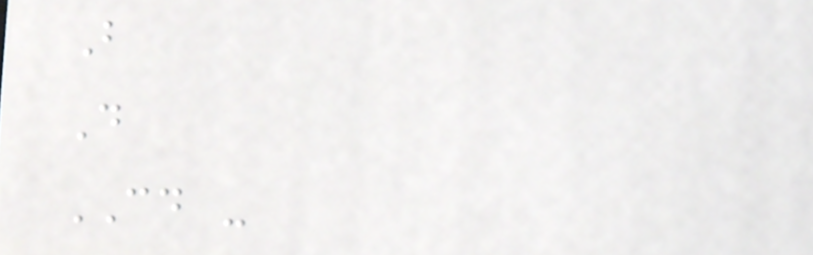B
D
CD -
